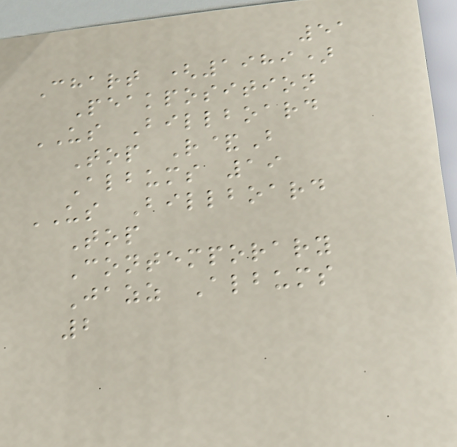51
Chart (1989)
Peakposition
US Billboard
Top R&B
Albums 19
US Billboard
Top
Contemporary
Jazz Albums
2
